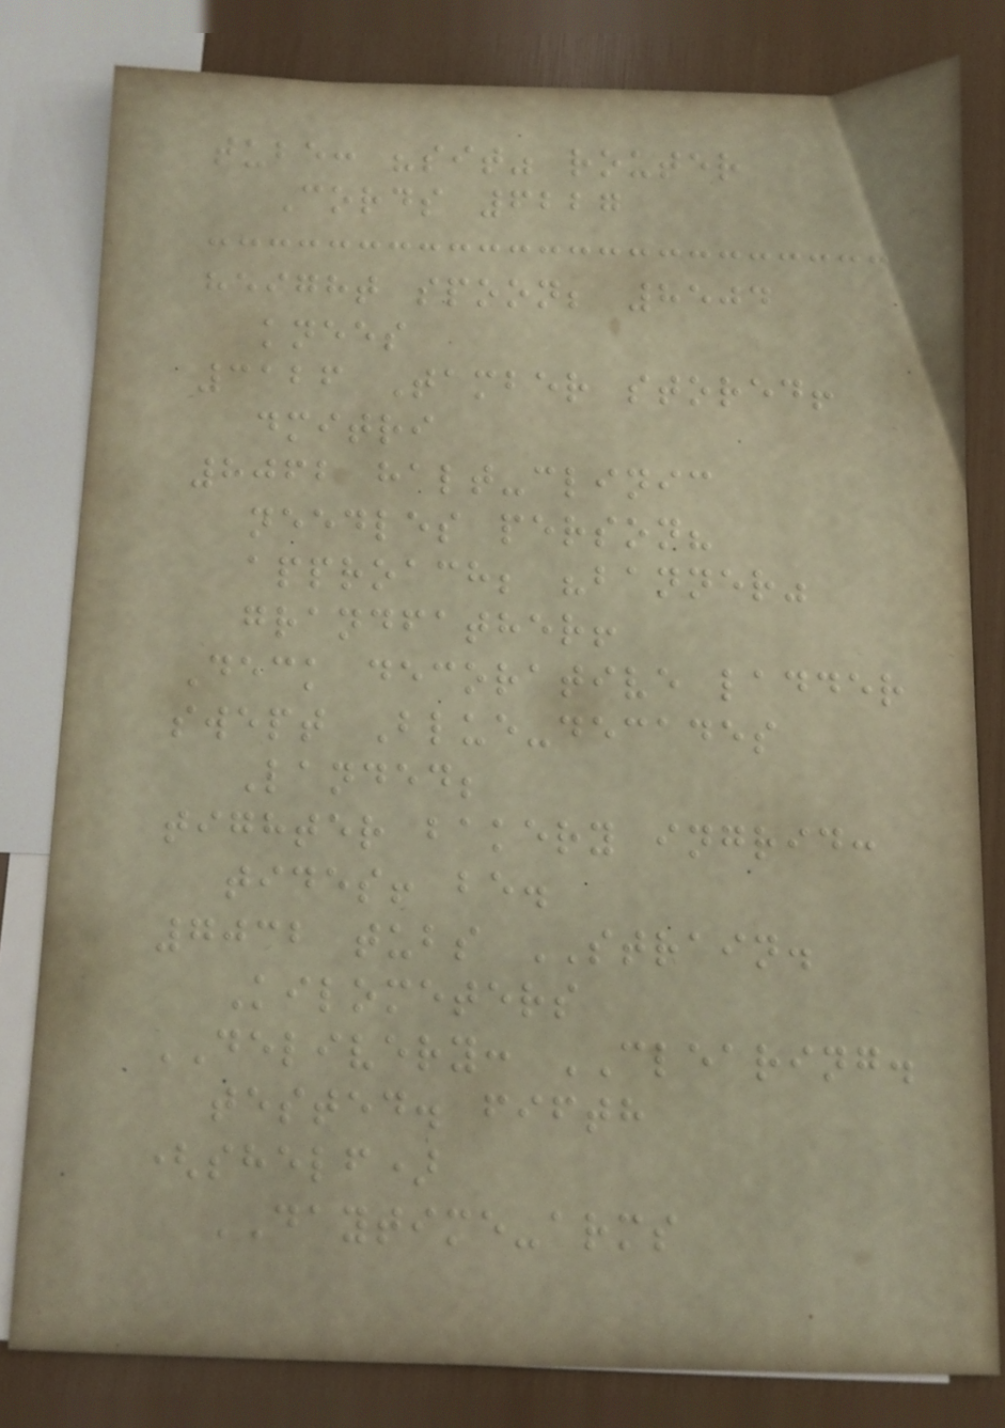tube: "sit" router
Cords 6227
height spoon; 8504
knees
3126 Tamber stored!
dmitri
8062 halt-clinic
needles person?
approach; "banner"
grandfather!
Deck decorative ladder
swept Blue-decades
Landed;
tighter bakery ingrid:
tides! be.
7032 tubs STRAIN.
Kilometers
DELIVERY: CLEARING.
tested. fifth
(shelf)
DAYTIME-arms
